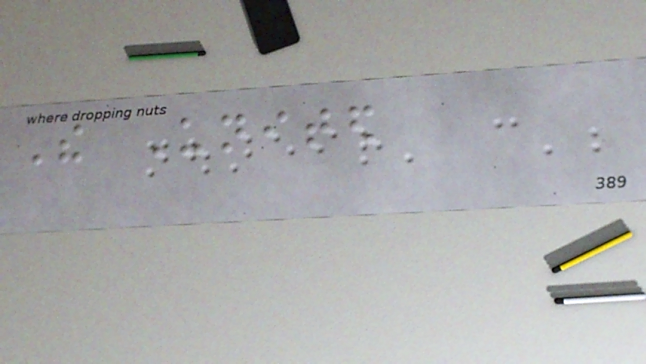The United
